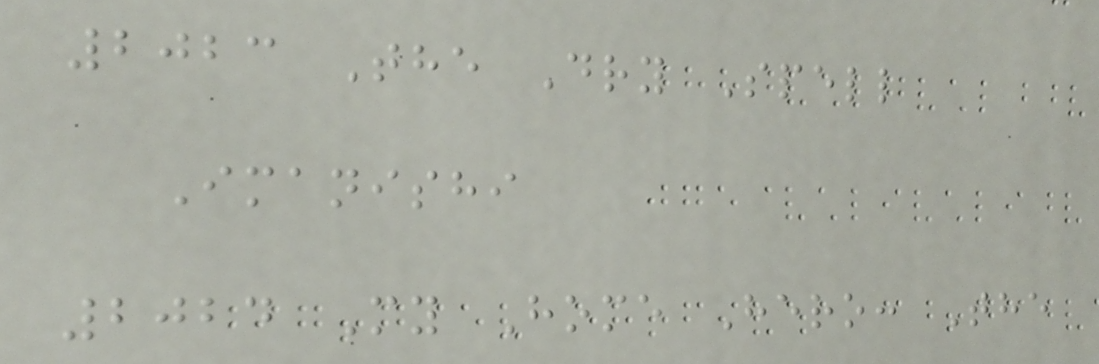2023 The Dry Spell
Imanishi
2024 My Home Hero: The
